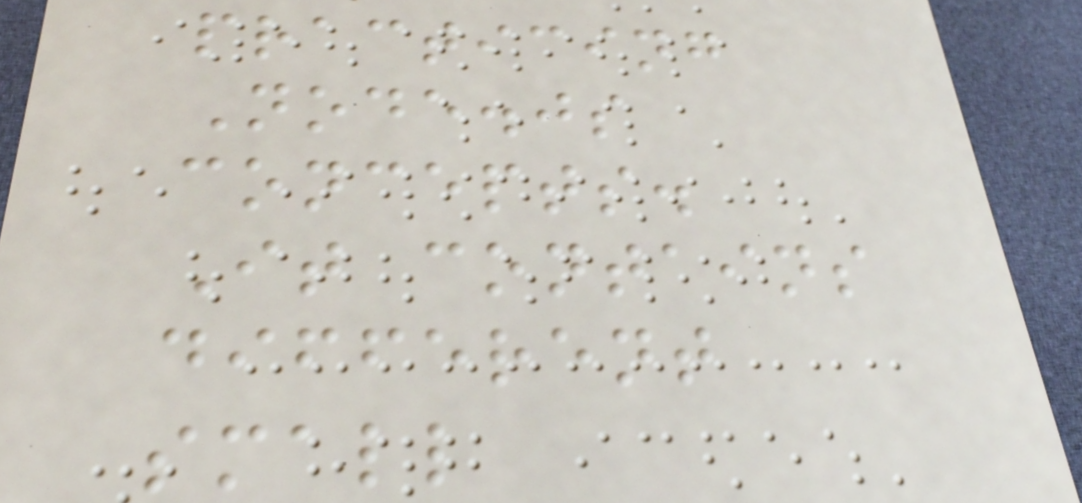practicing
Node.js
concepts.
It contains
different
small
